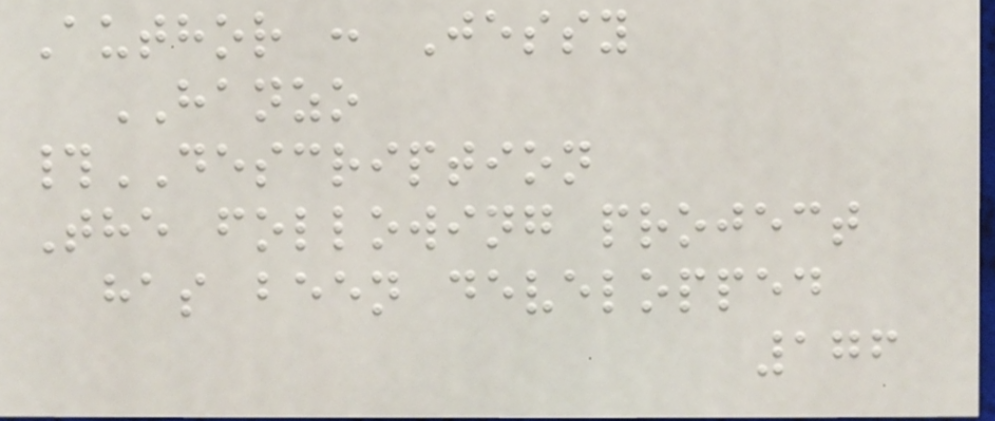Author : Jessy
HANZO
#DESCRIPTION
The following project
has been developped
176
